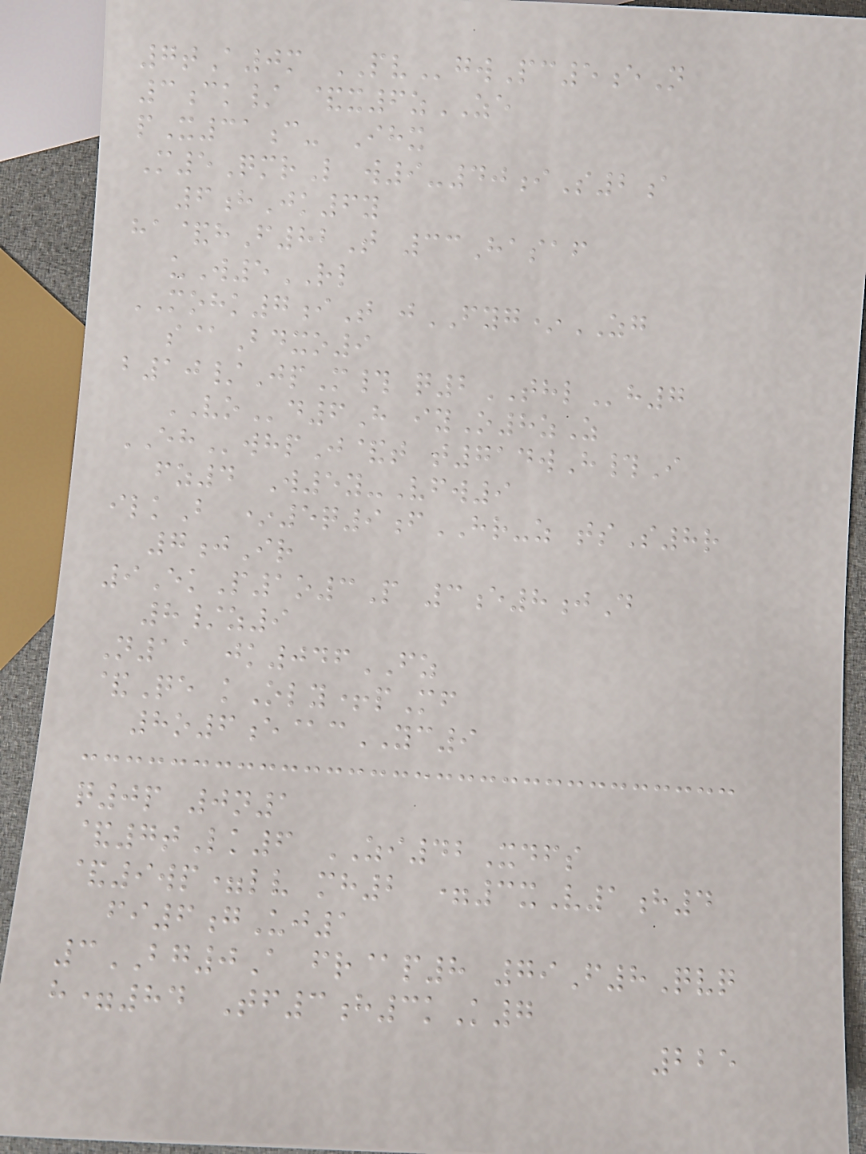7tA0m PVgwPc5eN
3ck/ &x6zZE
pX31c- Ihx
M5QmrL w9-40iS2a
6hJk6y
ha&hF82T 33Hasaf
uW5RL
MOHK7iT jFYG*ZG
s@Bdxo9
b10/JpM# q2THLh7
VOd6H iyO8zZ
EHwhpJ&t t714wH#I
fz4 W5y-Vfw9
ilkB *5q9fHR-z tsS8r
7jIr
9EkP1o3P 3e8jD
8/z9
N11 jk046FZ
&Qe kOly+pMf
8o6e@cYC9
q0p 0n1
&7tLk6 ZI42Xdfs
&9wp=lv mh2 =3xV1h4
fi6gUj1
3BG0A fr@p8 79F8Qvq
h=84 Tf3h3kK7
225
